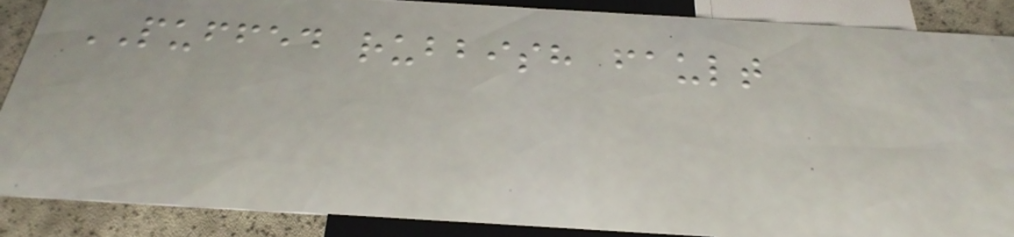PUFFED rubbish fault
